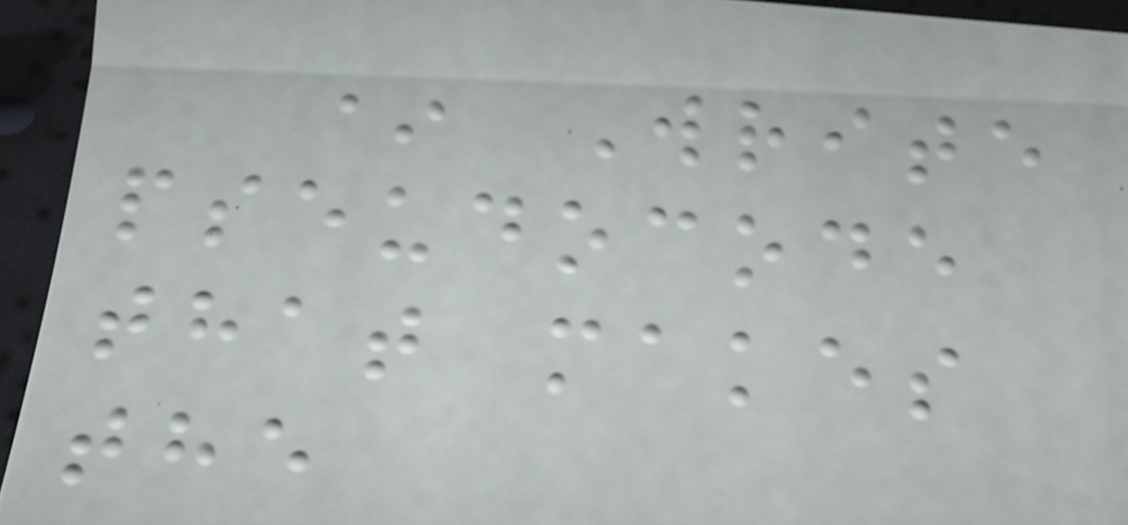* Write
pseudocode
that makes
the
